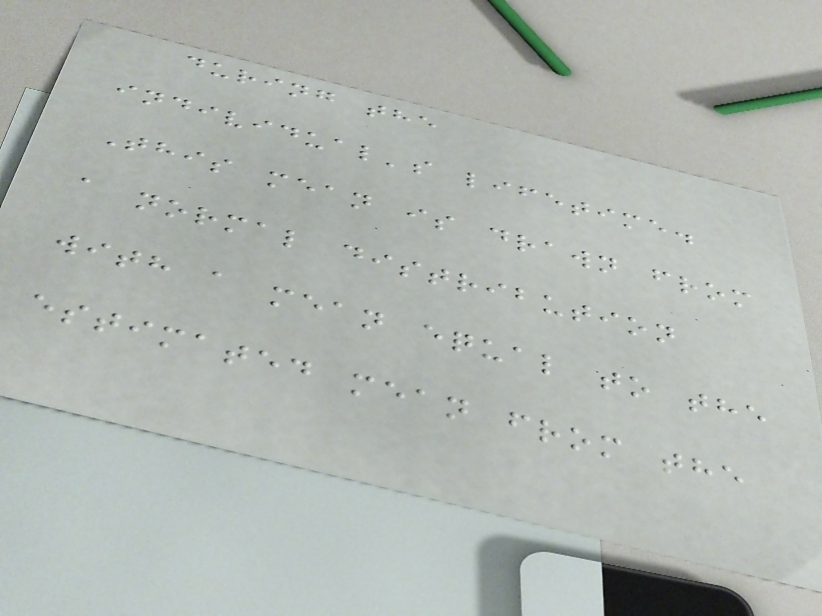during the
individual's lifetime.
This mean is drawn from
a normal distribution
with a mean equal to the
estimated mean from the
